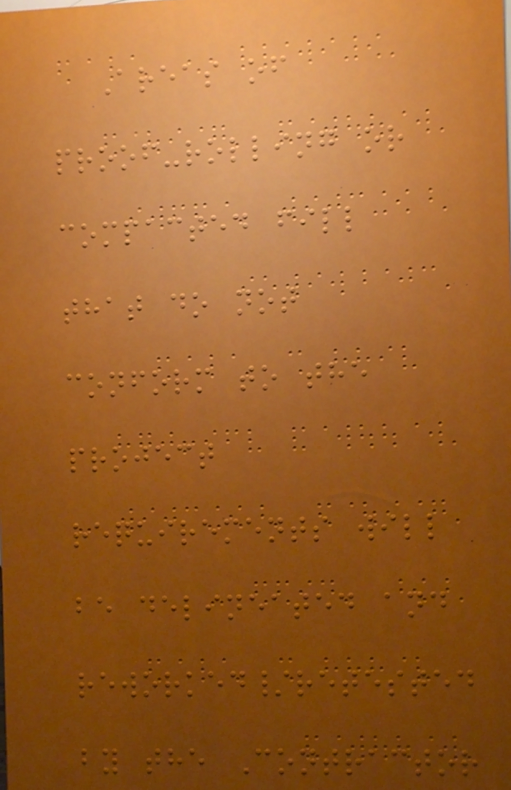Areas of
proof-rolling or
compacted fill
that do not
conform to the
project
requirements will
be delineated and
reworked/retested
by the Contractor
